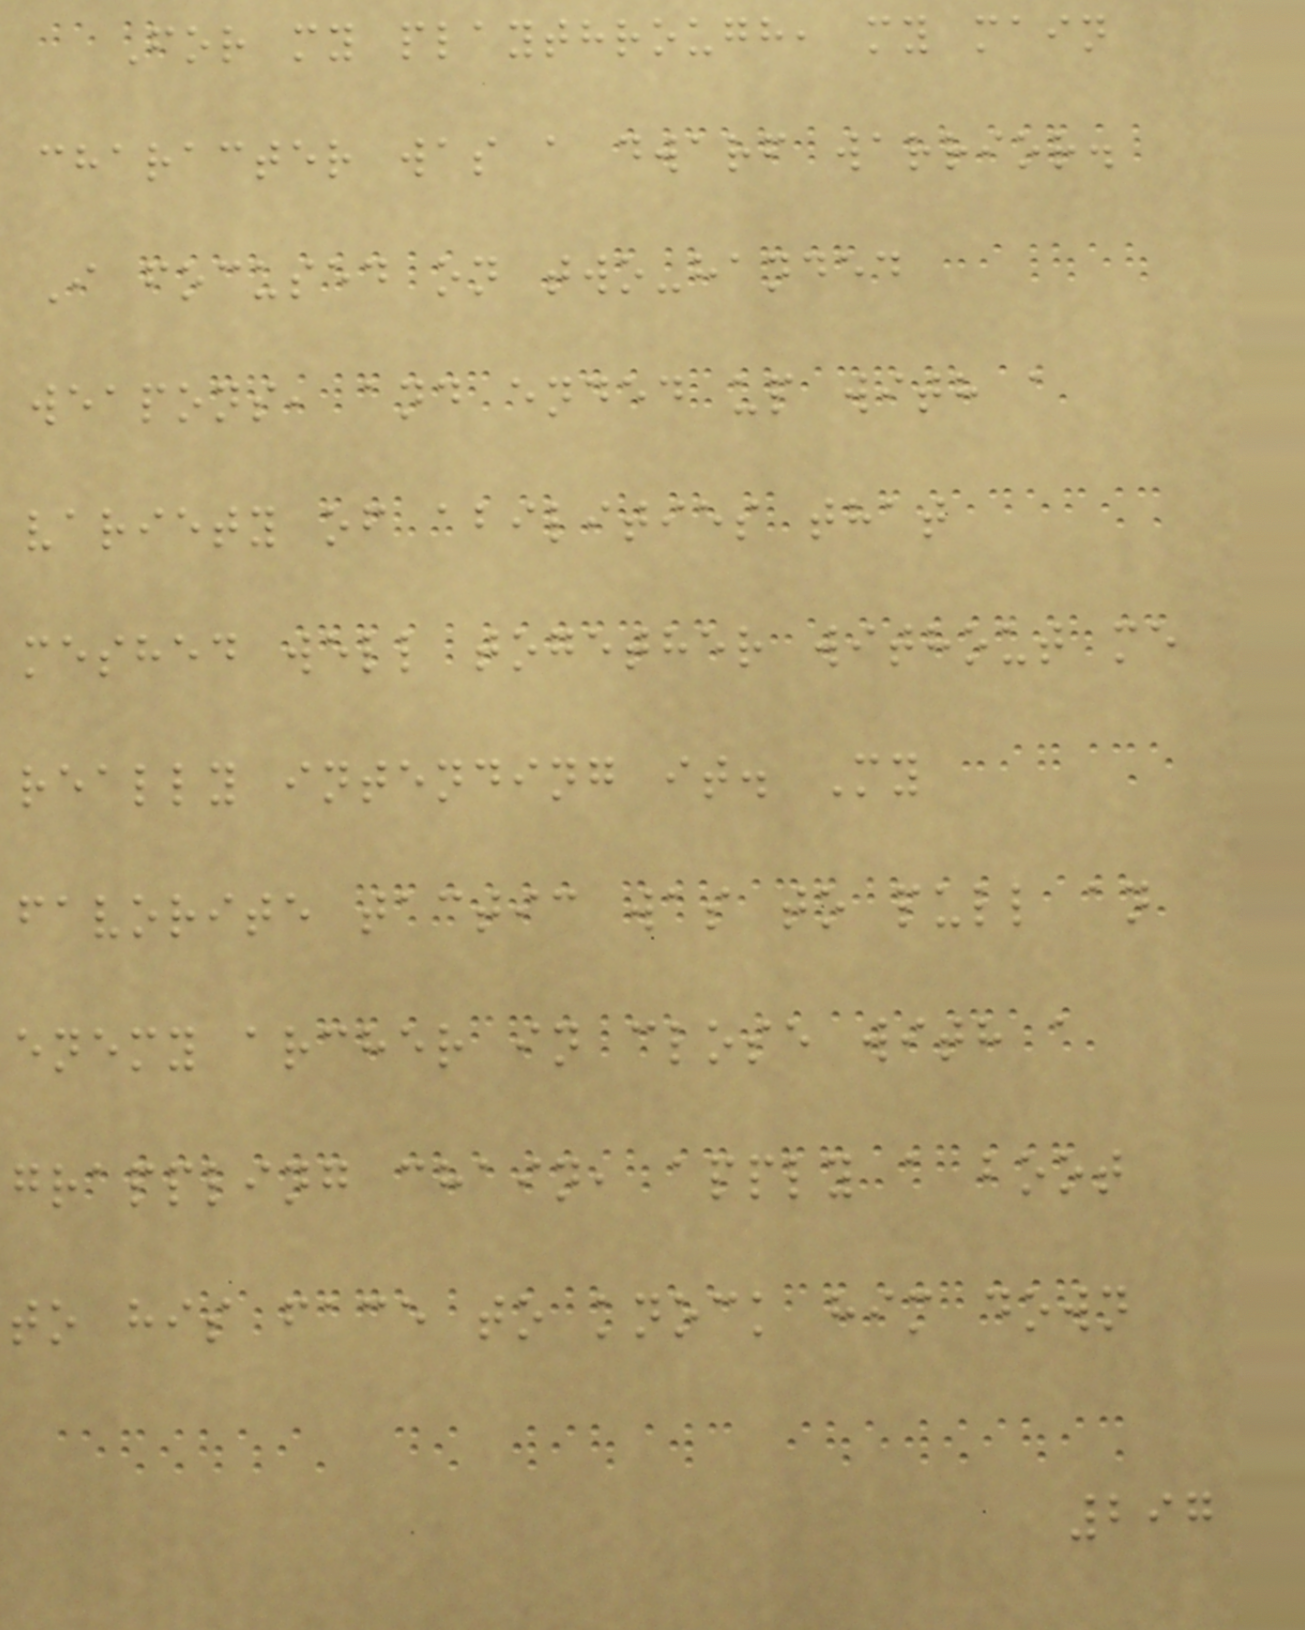For my playthrough, my main
character was a dwarf warrior.
I focused on two-handed
weapons, and ended up with a
variety of abilities that
meshed well together without me
really intending it. My
favorite tactic was to pull an
enemy archer in close with a
grappling chain, apply a boot
to his face to knock him down
297
